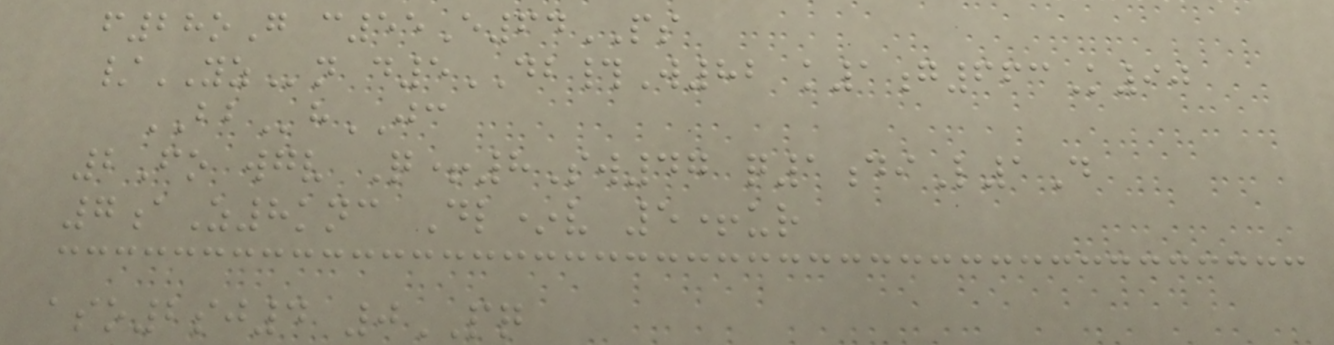f28oG c55E64PS
/YZn d5DB#W82 k1g663K90
BBhJC
2Fo wgv Q+8Sw47 q1diL1D
7aZ8knc Dl*v 5+ur
aso2sj4 0PQ
